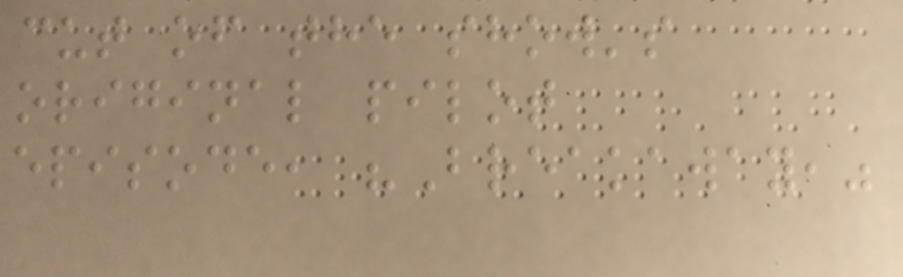cut of the show's
original pilot
episode, "Breakaway,"
